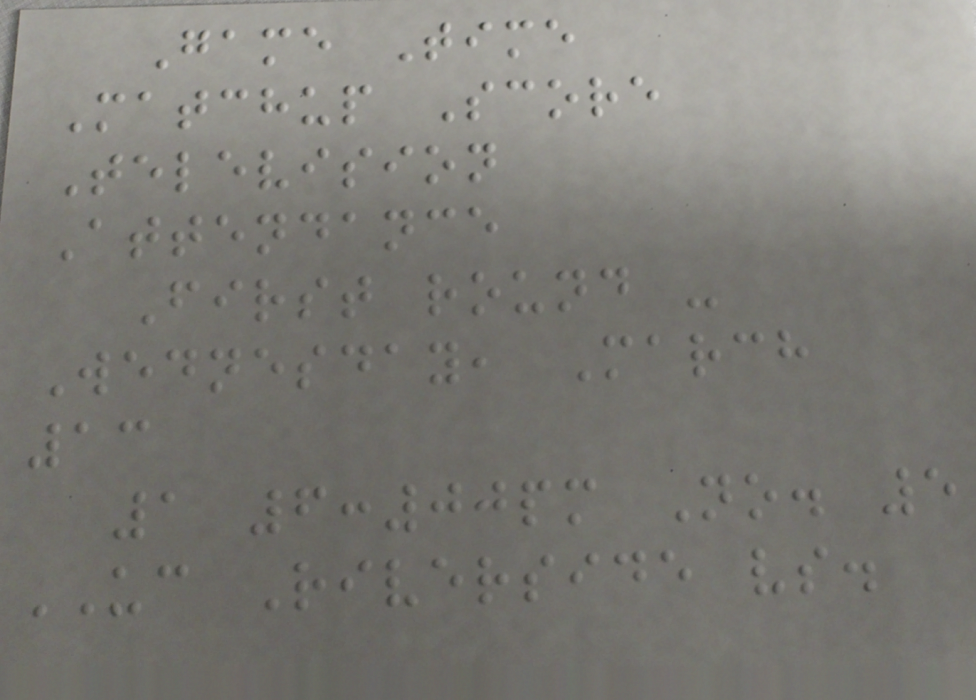Game Time
Matchup Score
Television
Attendance
First round -
Wednesday, March
13
1 6:00pm No. 5
UC Riverside vs.
